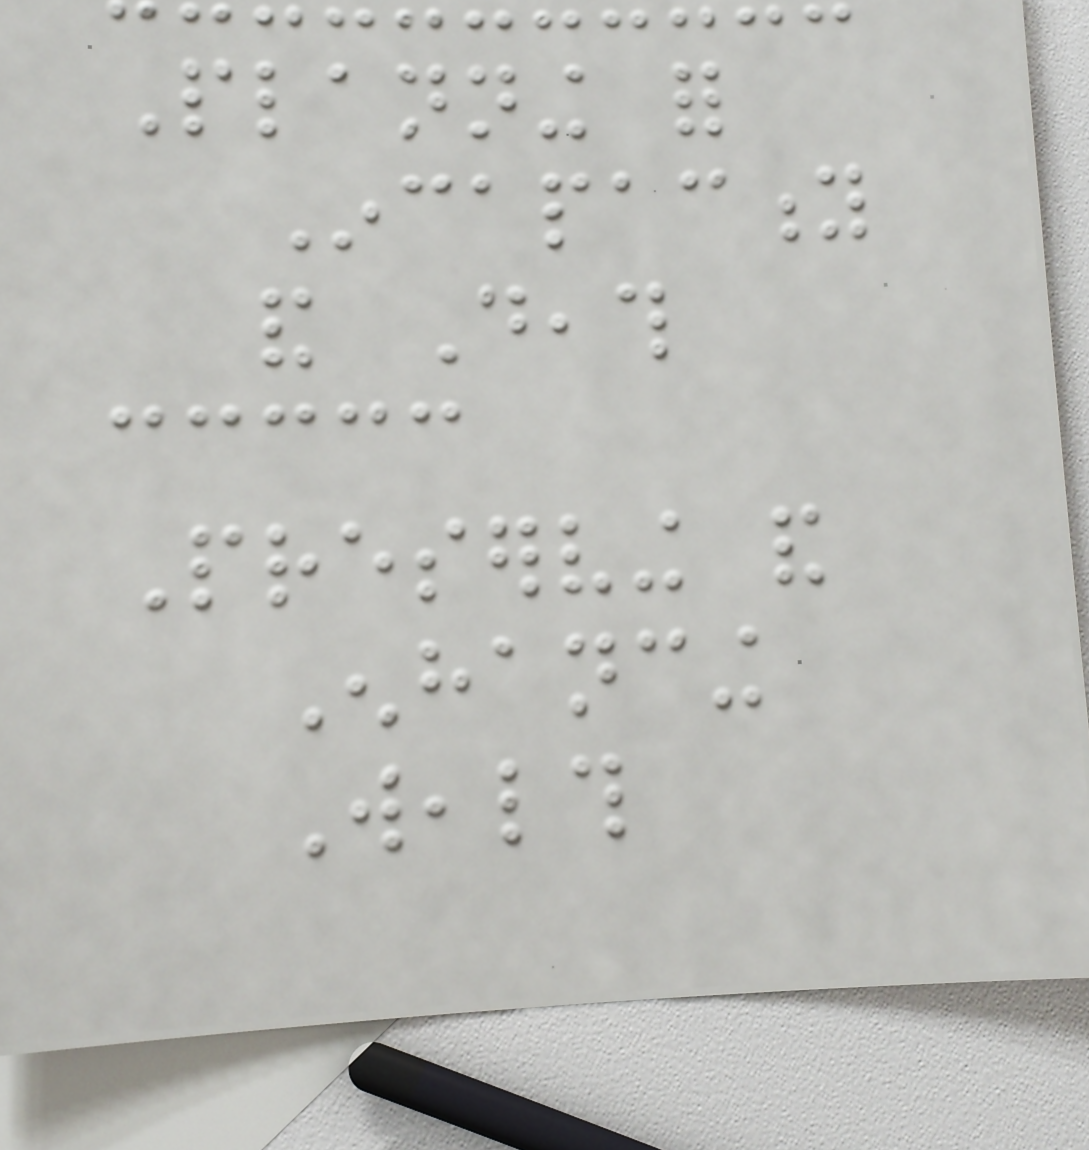Planning for
Incapacity
and Death
Preserving and
Enhancing
Wealth
